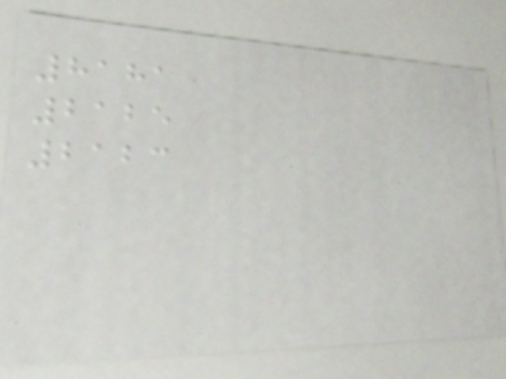8181
2125
2123
